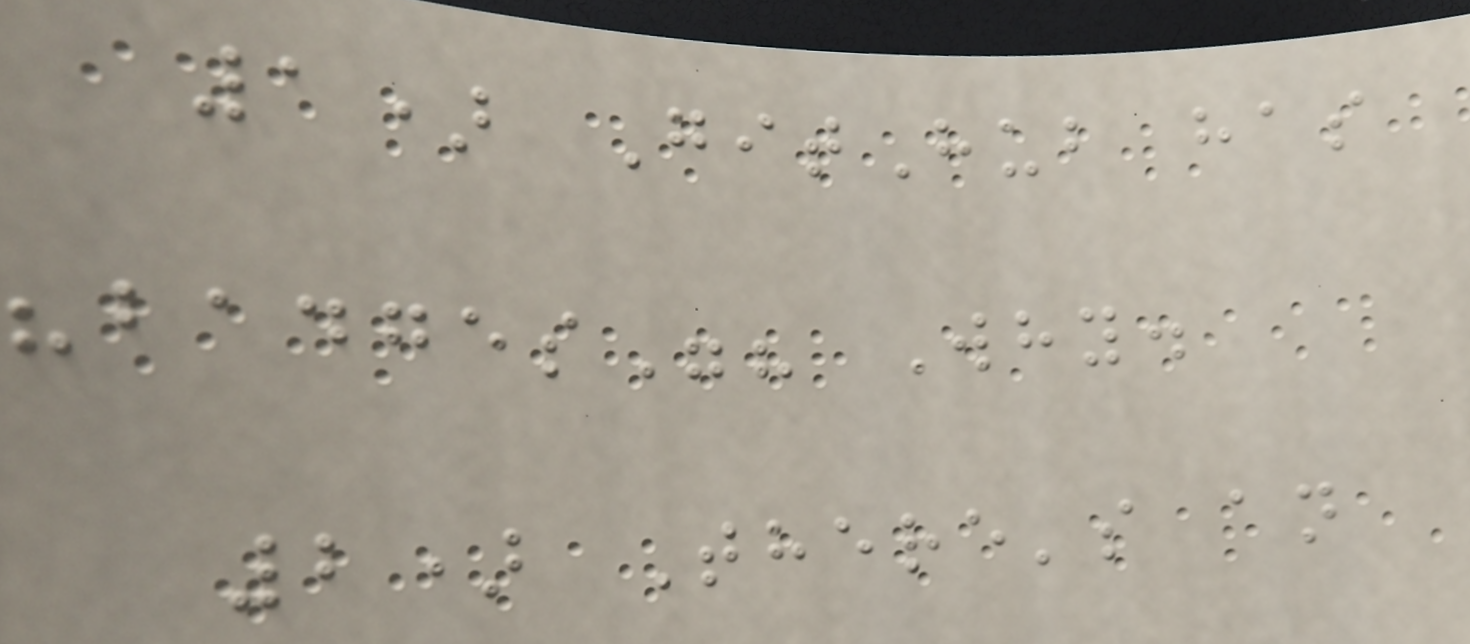1) GitHub has
"badges"? Why.
2) There's an
